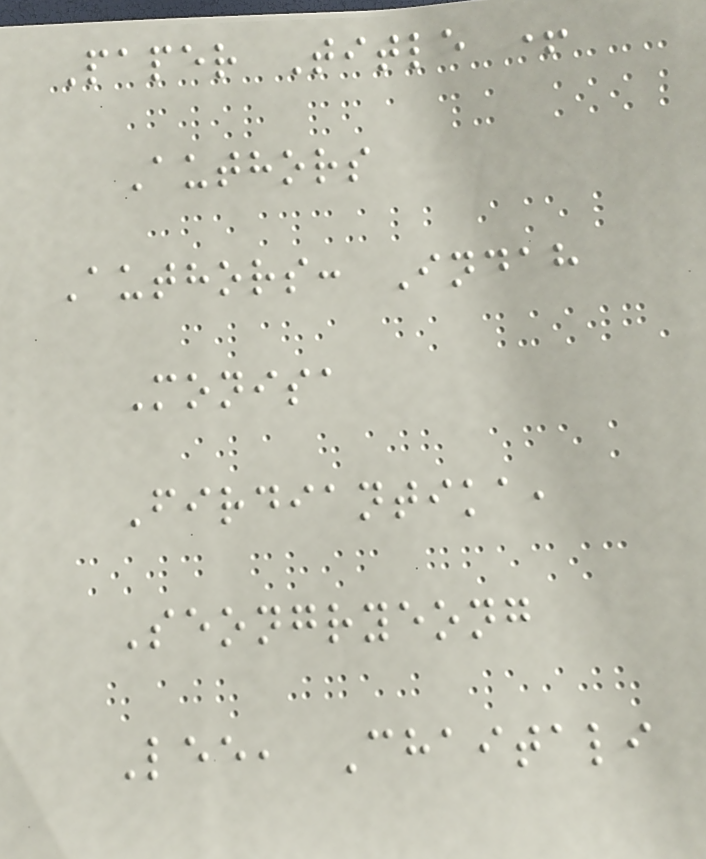Paper Title +
Authors
Authors: Indah
Monisa
Firdiantika,
Seongryeong
Lee, Chaitali
